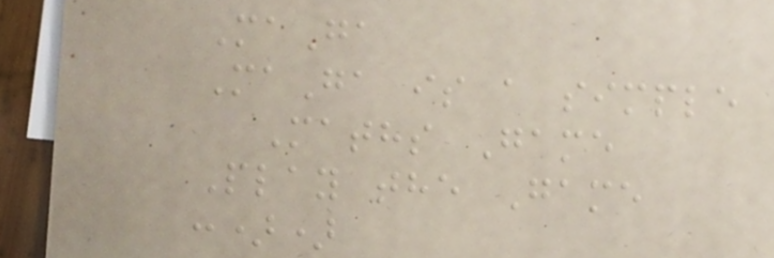MaGa
MaGa is a simple
Maths Game
Play the Game
:))
